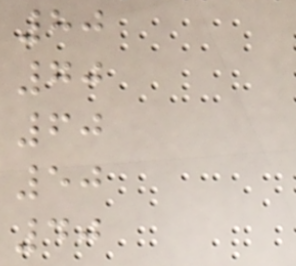80
70
60
50
40
